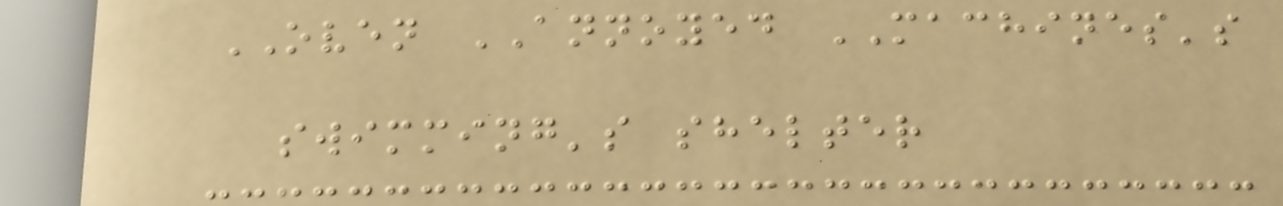OVEN ANNOYED MACHINES's
swimming's shelter
